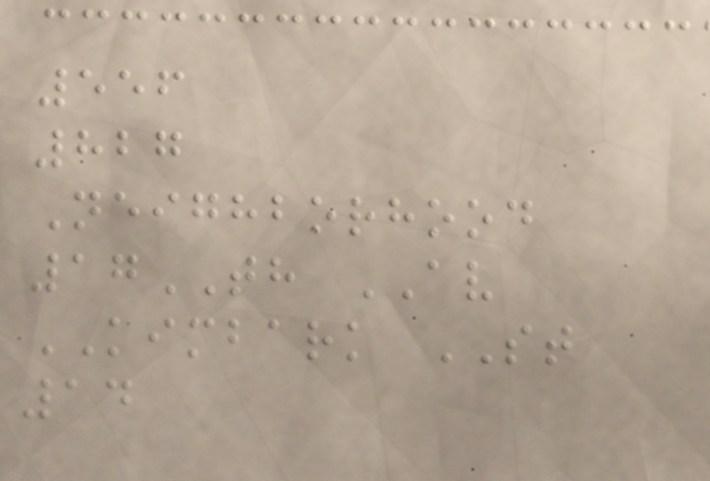556
827
Neighborhood
17TH AV
KIMBARK ST
14
